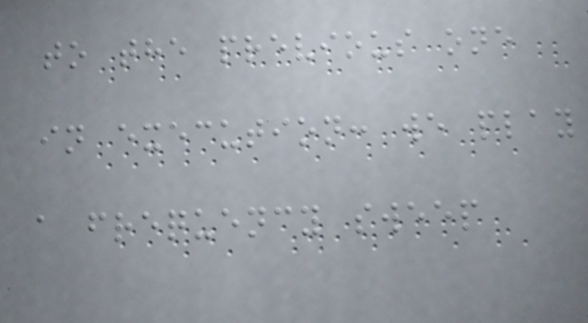to the previous one
in execution: we play
a frequency sweep
